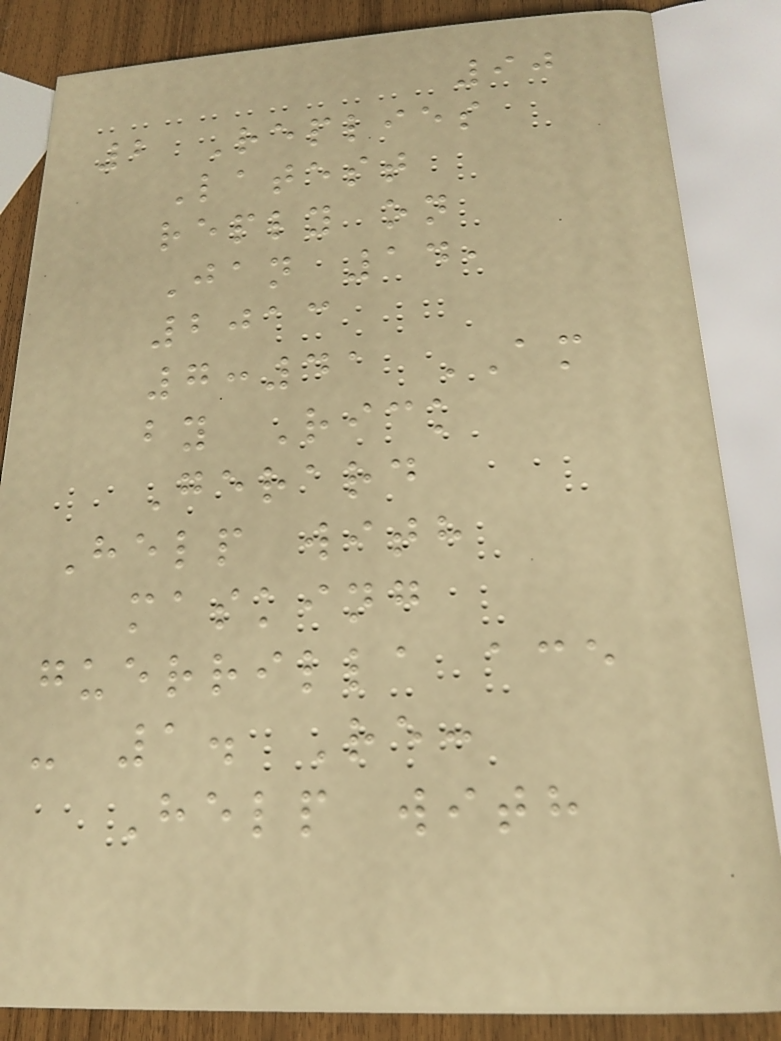90
2 Replies
Latest
reply on
Jan 14,
2013
7:41 AM
by Rick
Gerard
Help with
masking
guerrilla ace
- 1. Re:
Help with
